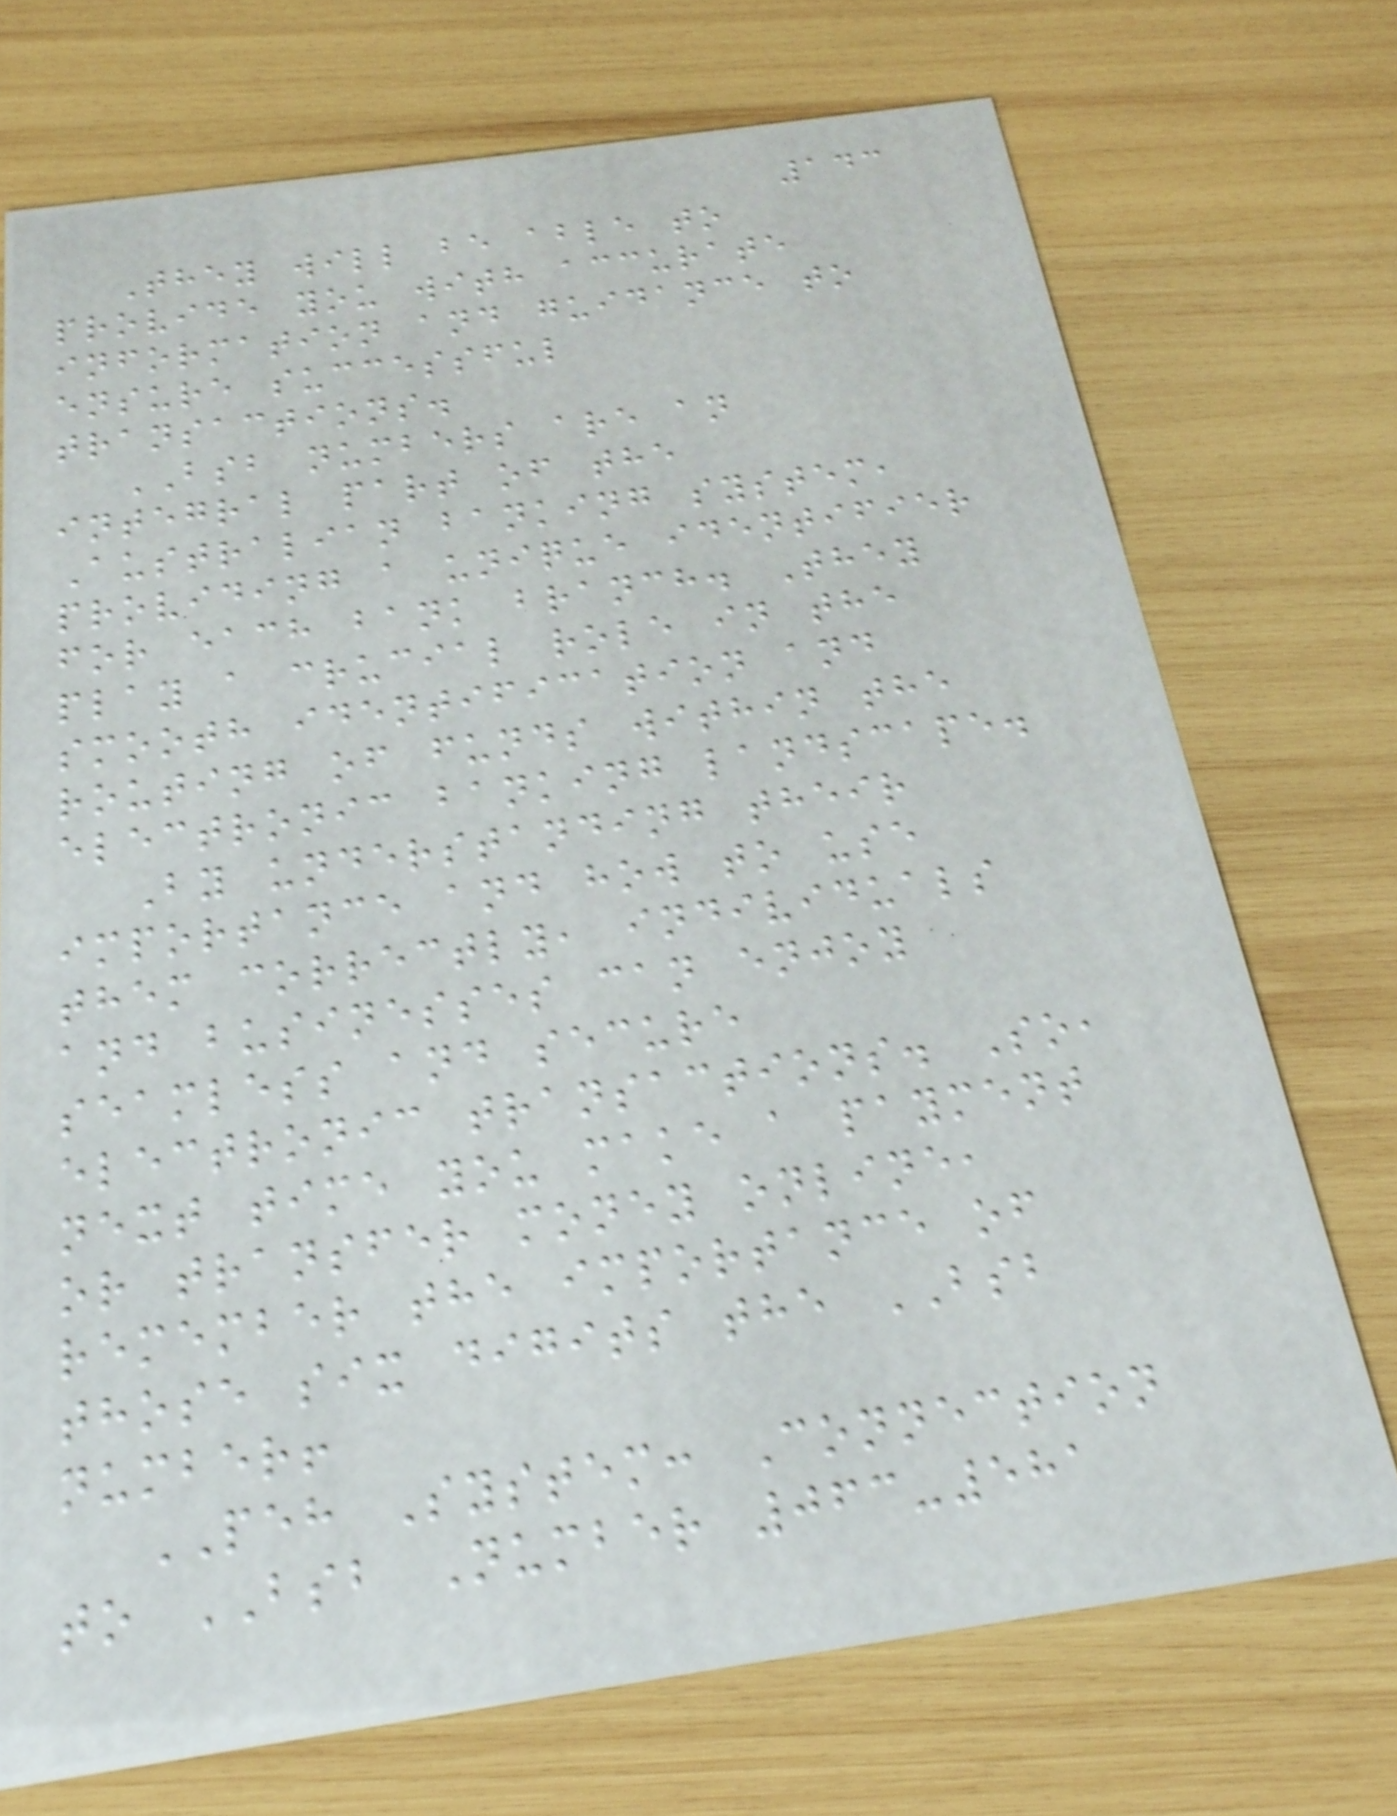143
They will be able to
provide you with accurate
information and guidance to
ensure successful
transactions.
BSB numbers are an
integral part of the
Australian banking system,
providing a unique identifier
for each bank branch. They
play a crucial role in the
smooth identification and
routing of funds within the
electronic banking landscape.
By understanding their
importance and how to use
them correctly, individuals
and businesses can enjoy
seamless and secure
electronic transactions. So,
next time you make a payment
or transfer money online,
remember the importance of
those six digits the BSB
number!
PEH System: Connection
to BSB Number 063-581
